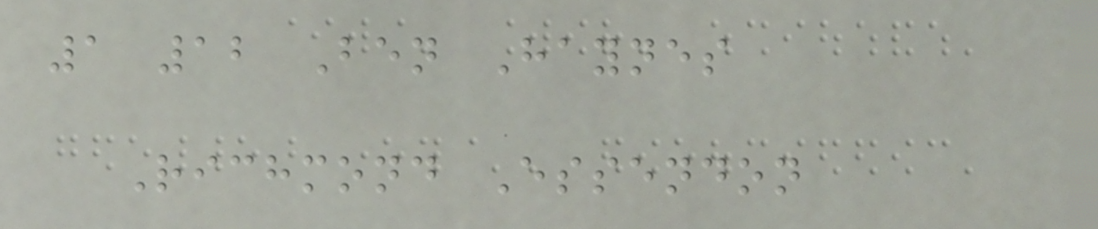1 12 Ben Haynes
Richmond Essendon
